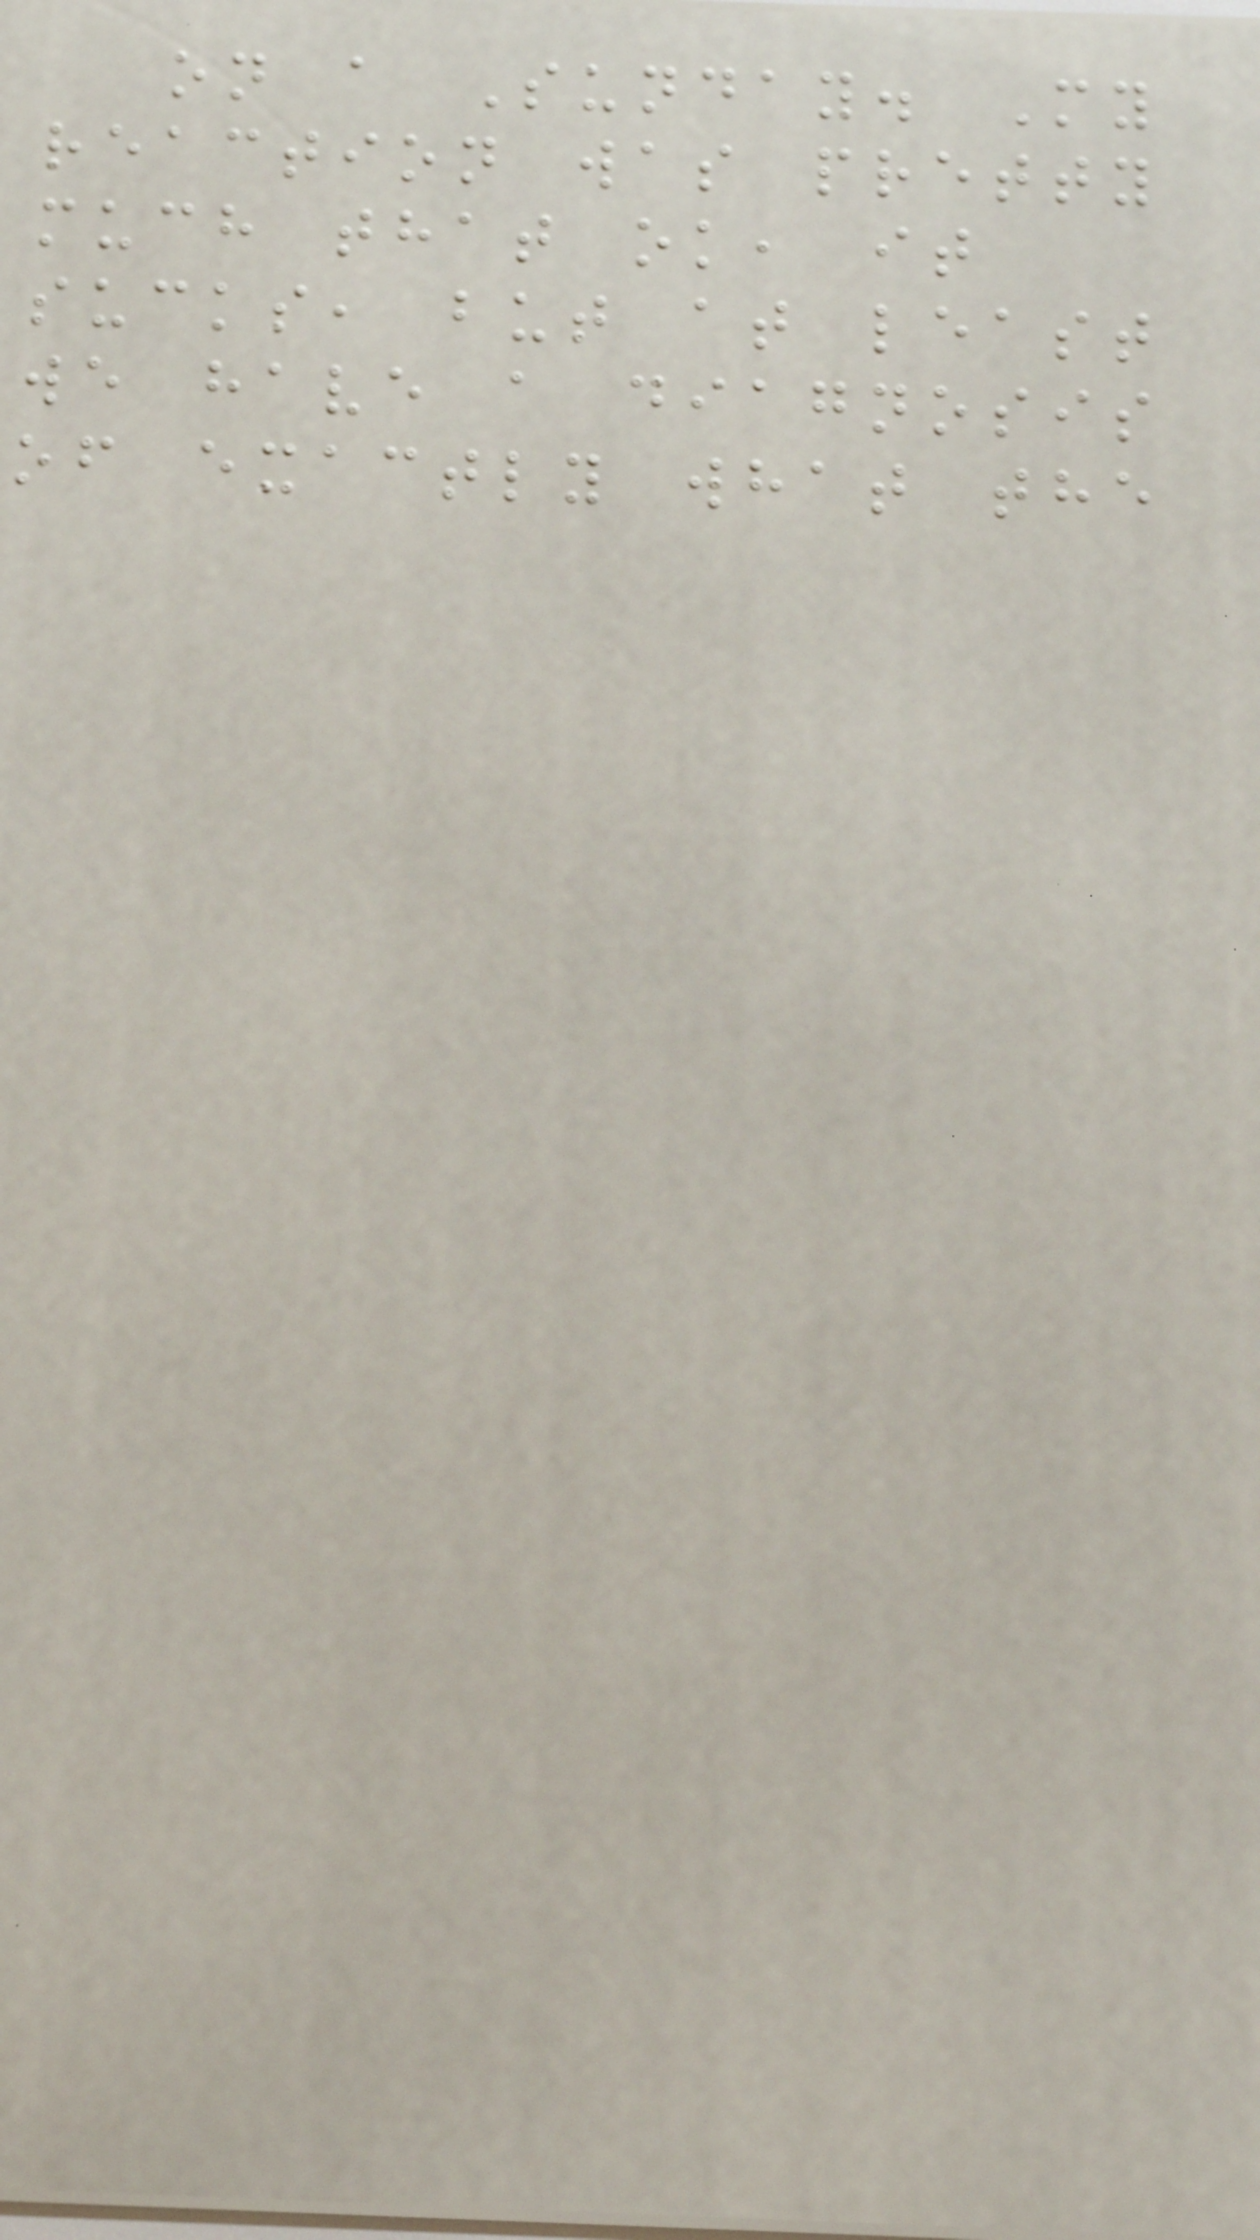on a Sunday. My
reaction was pretty
much that ok, it
sucks, but at least
we have a diagnosis
of exactly what the
